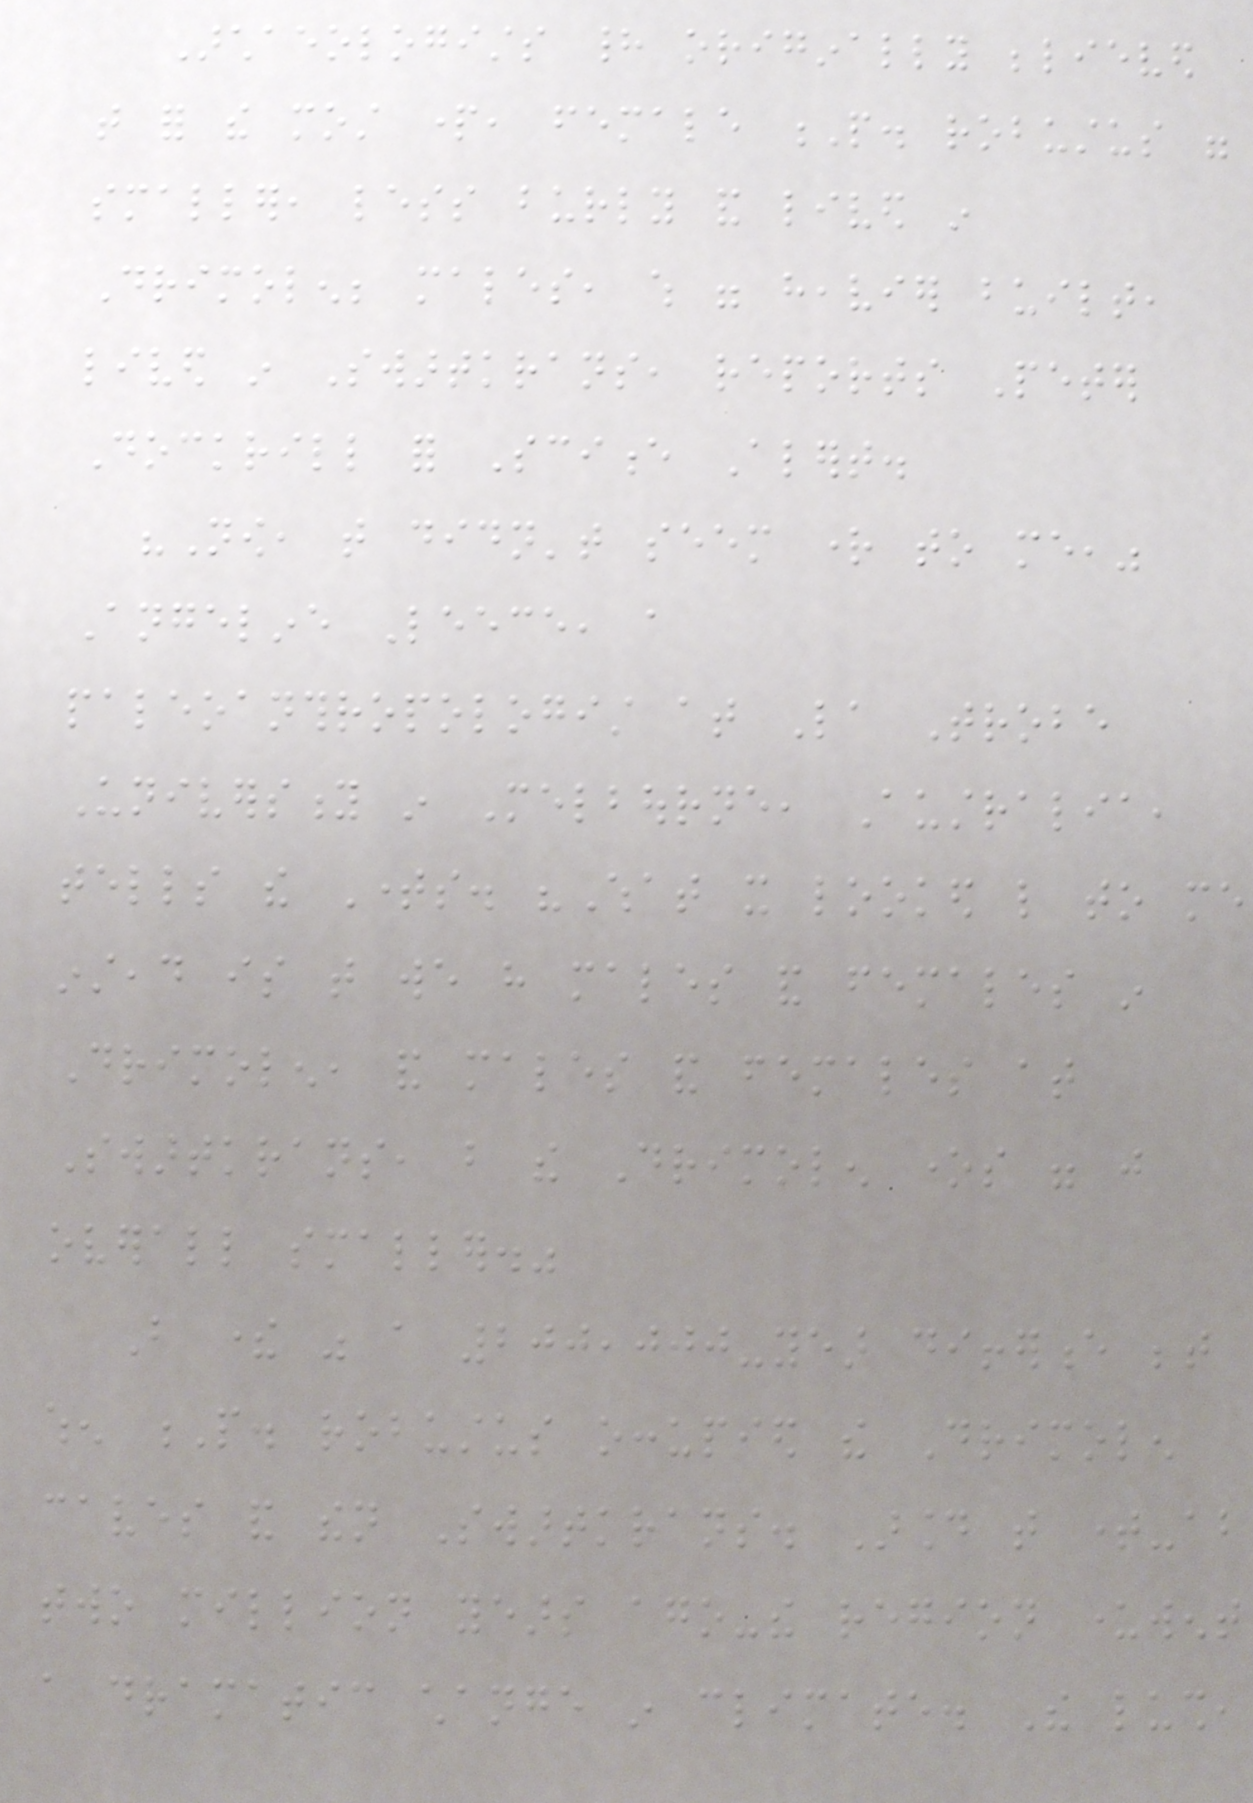Archaeologists had originally believed
that for the most part, female P. robustus were
smaller, less burly and lived in
Drimolen; males, which were heavier built,
lived in Swartkrans, reports Peter
Dockrill for Science Alert.
"Now, that didn't seem right to me,"
Angeline Leece, a
paleoanthropologist at La Trobe
University in Melbourne, Australia,
tells the Times. "What it looked like to me
instead is that we have males and females in
Drimolen, and males and females at
Swartkrans, but the Drimolen ones were just
overall smaller."
But there was a 200,000-year difference between
when P. robustus occupied the Drimolen
caves and then Swartkrans. Around that time-about
two million years ago-the region underwent
a dramatic change in climate. The lush,
